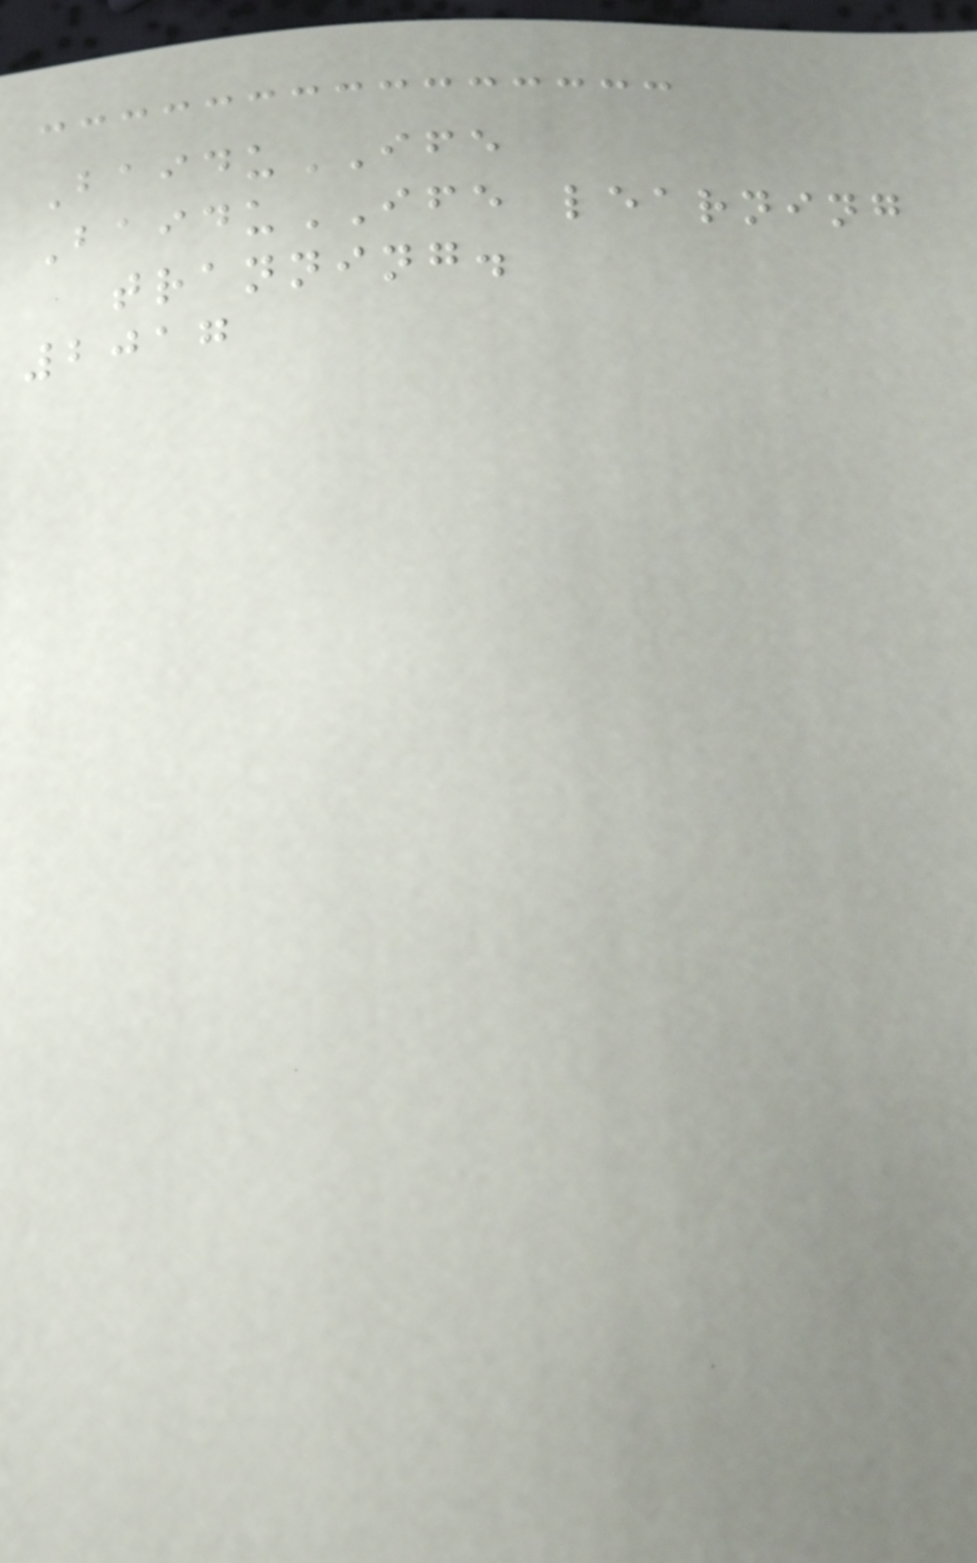BaiduIFE
BaiduIFE learning
tranning.
2017
